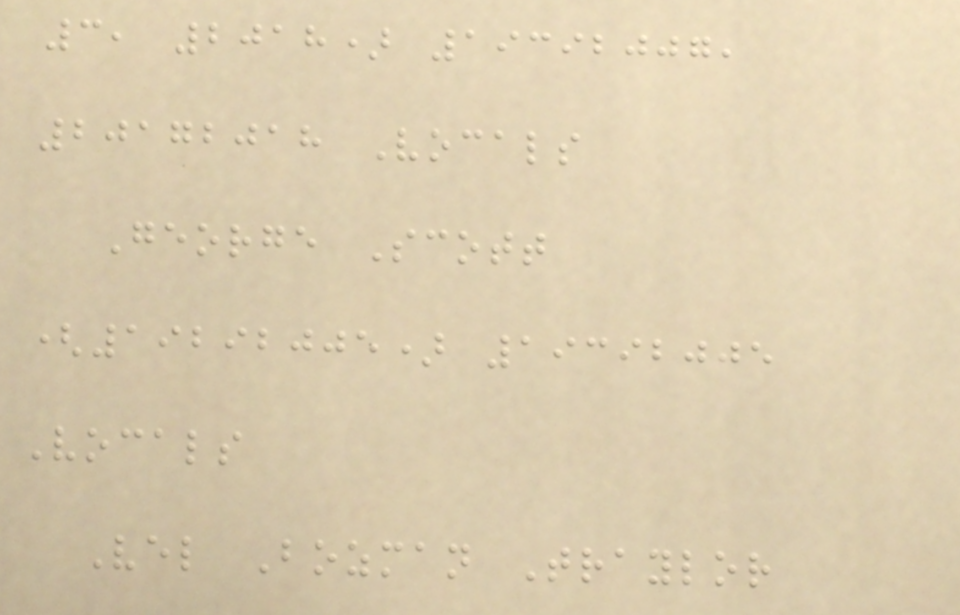3, 2018) 19392007,
20172018 Vocals
George Scott
(19292005) 19392005
Vocals
Vel Bozman Traylor
